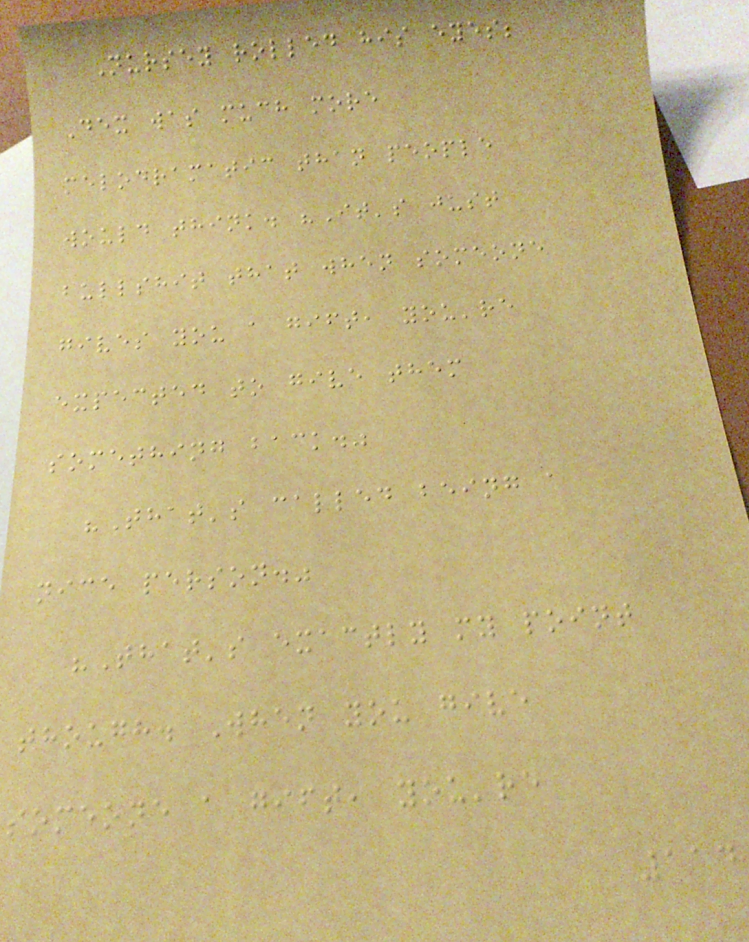Nursey rolled his eyes;
Dex was much more
melodramatic than people
would think. "It's just
bullshit that when someone
gives you a gift, you're
expected to give them
something back."
"That's called being a
nice person."
"That's exactly my point
though. When you give
someone a gift, you're
114
